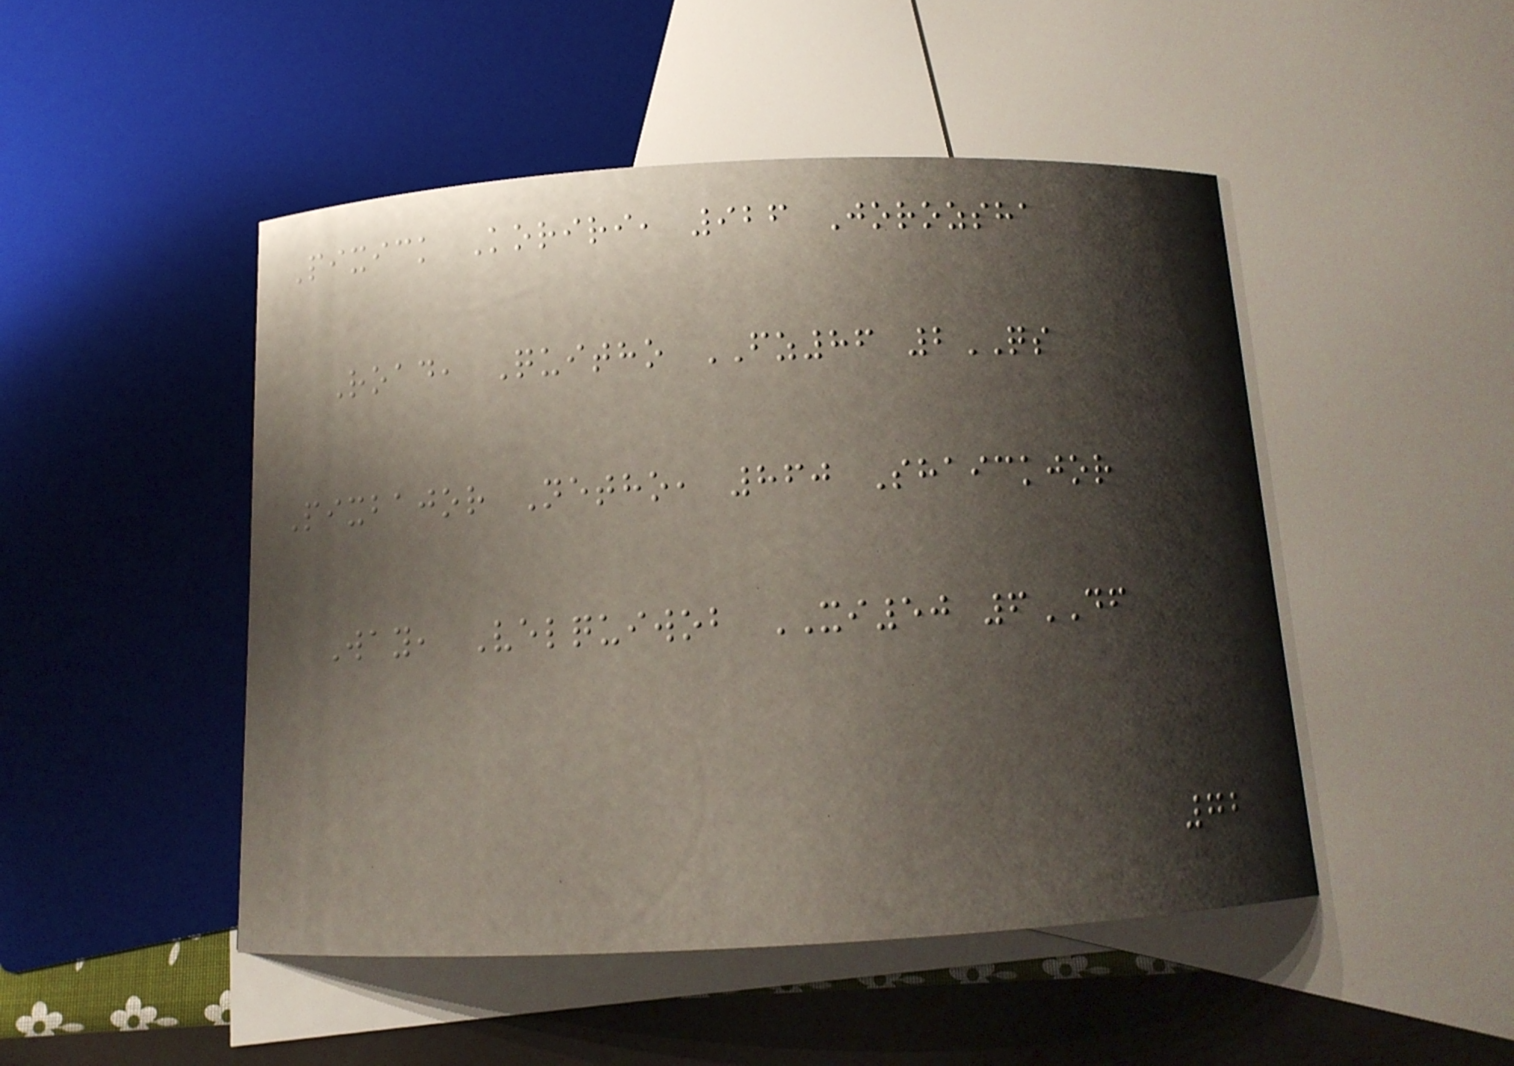Pixick Koriri, 926 Jorozsha
Road, Quitho FZ86 2QS
Pixbajor Netho, 860 Shaickjor
Way, Velquiwob XI50 6DF
72
